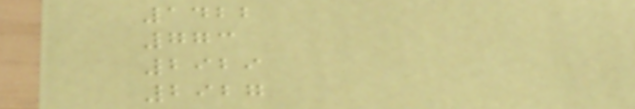1422
773
2929
2927
